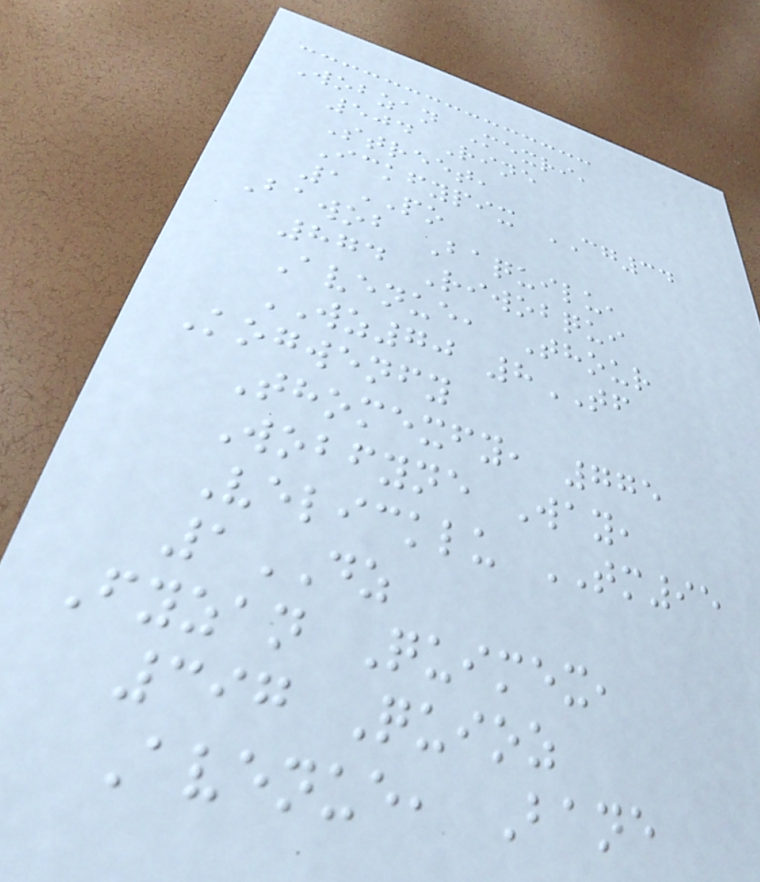Wobzan Mexri,
504 Rine
Street,
Ickfypix CG34
1PO
Bawob Baquilu,
874 Riwobqui
Avenue, Thour
WZ70 8TF
Kogwenfy
Thomexfy, 775
Wobfyne Way,
Velicklu TM95
1DZ
Fyzan Quimex,
397 Quioz
Avenue, Bane
